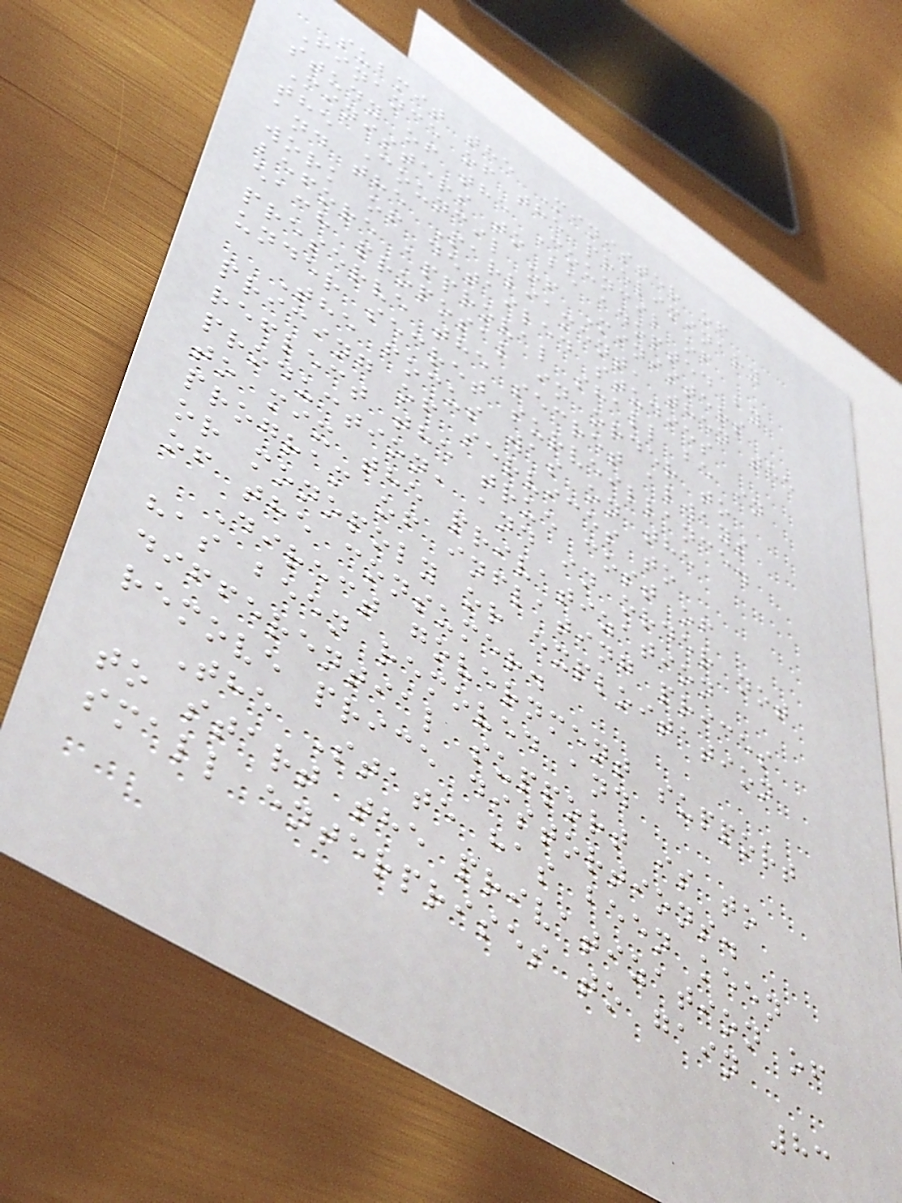submit the Minister of
Finance of the preliminary
study of the Council of
Ministers to be adopted by
the Council of Ministers
and the Parliament, then the
work of detailed studies
before approval shall be in
each proposal in order to
preserve the secret always
under secret surveillance.
The focus was on the
pricing of services to
reflect the true cost of
production, and in order not
to mix the privatization
program of inflating prices
or monopoly or exploitation
of the consumer.
Direct government support
has been removed and
differential support is to
remove price distortions.
The State has been keen
to start the privatization of
small enterprises to gain
83
